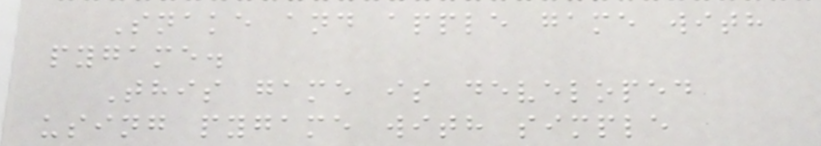Snake and apple game with
pygame.
This game is developed
using pygame with simple
